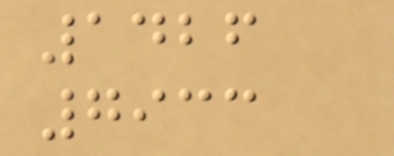1426
7933
